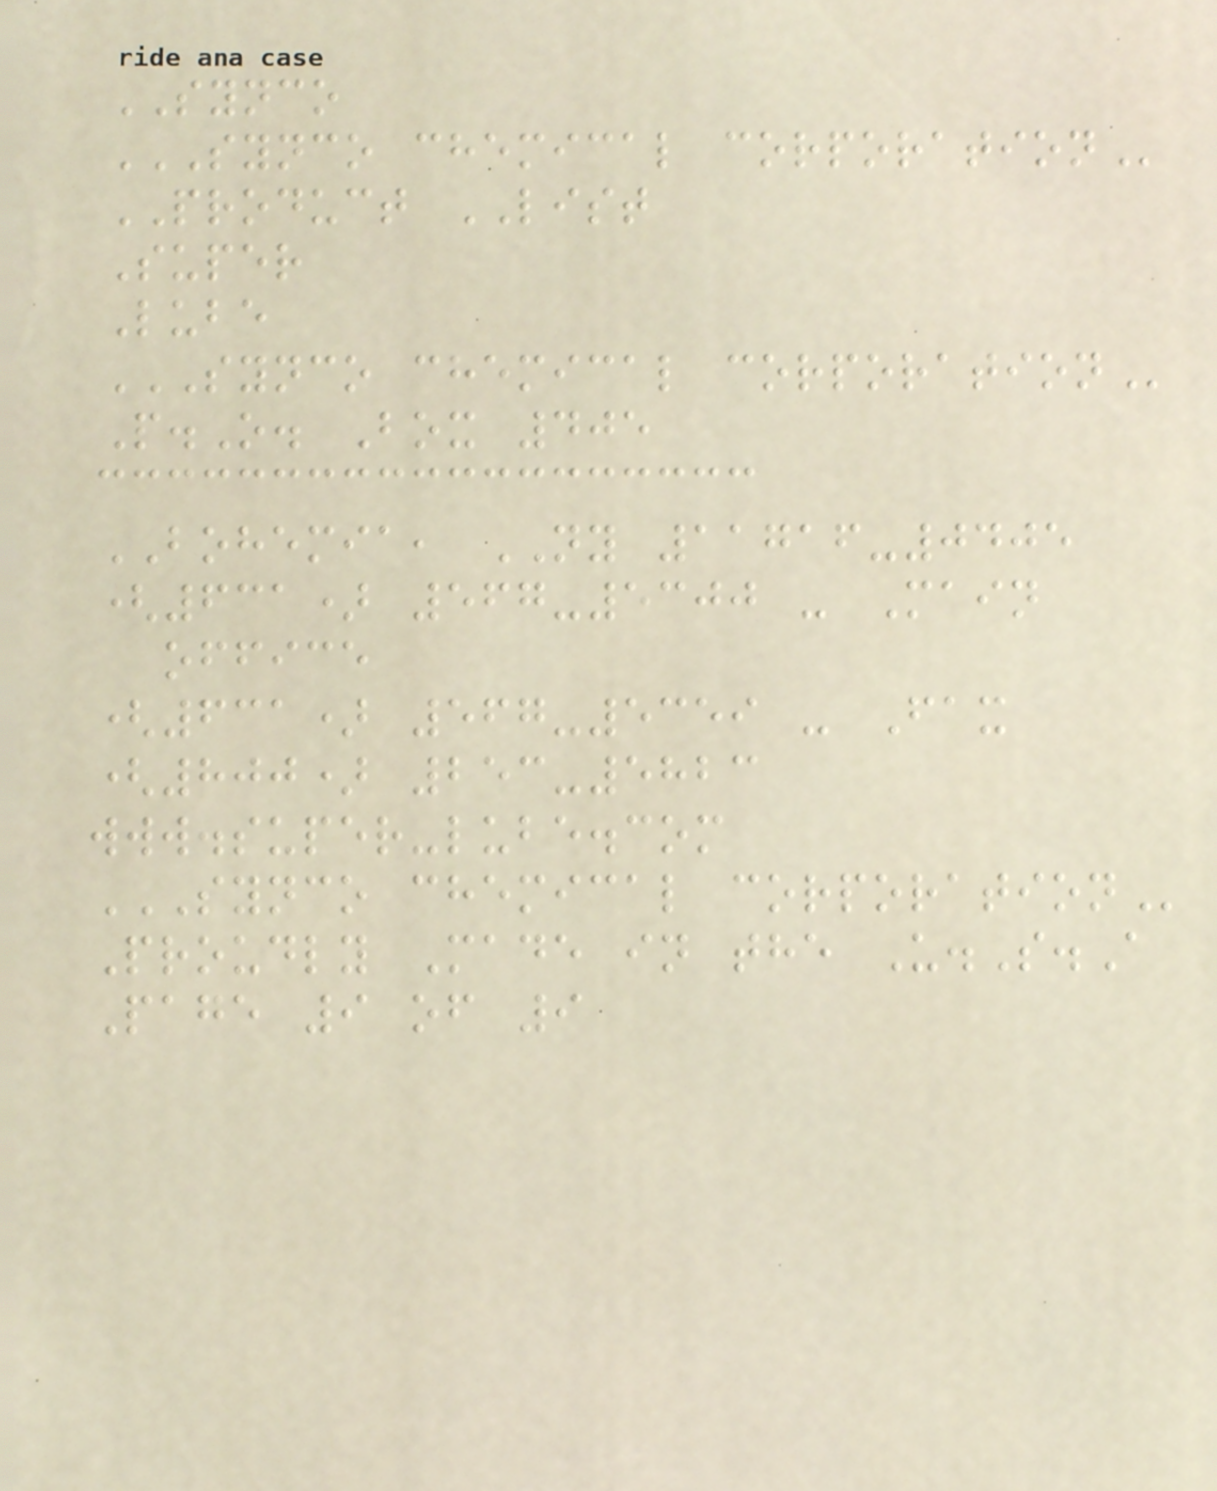SYNCO
SYNCO CHEMICAL CORPORATION
PRODUCT LIST
Super
Lube
SYNCO CHEMICAL CORPORATION
P.O. Box 405
BOHEMIA, NY 11716-0405
(631) 567-5300 - Main
office
(631) 567-5359 - Fax
(800) 253-5823
www.super-lube.com
SYNCO CHEMICAL CORPORATION
Proudly Made in the U.S.A
Page 9 of 9
